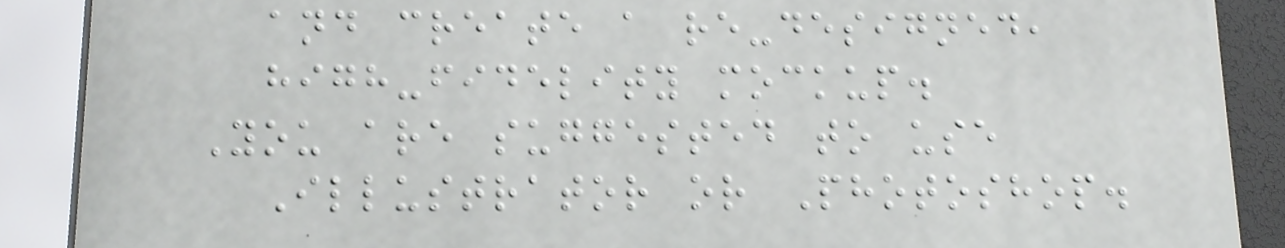and create a re-designed,
high-fidelity mockup.
You are suggested to use
Illustrator or Photoshop.
